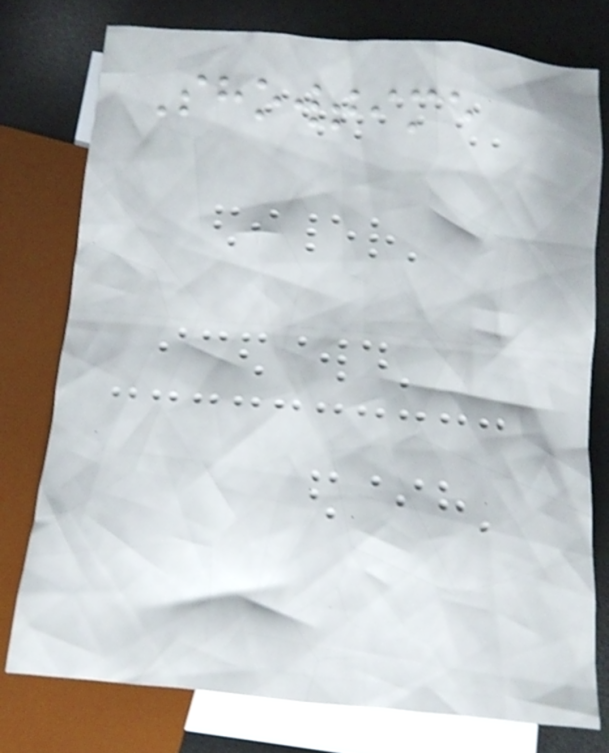Showtime
